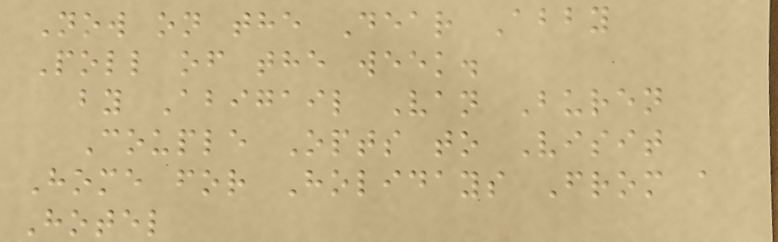Now on the Dear Abby
Poll of the week.
by Abigail Van Buren
Couple Opts to Visit
Home for Holidays From a
Hotel
